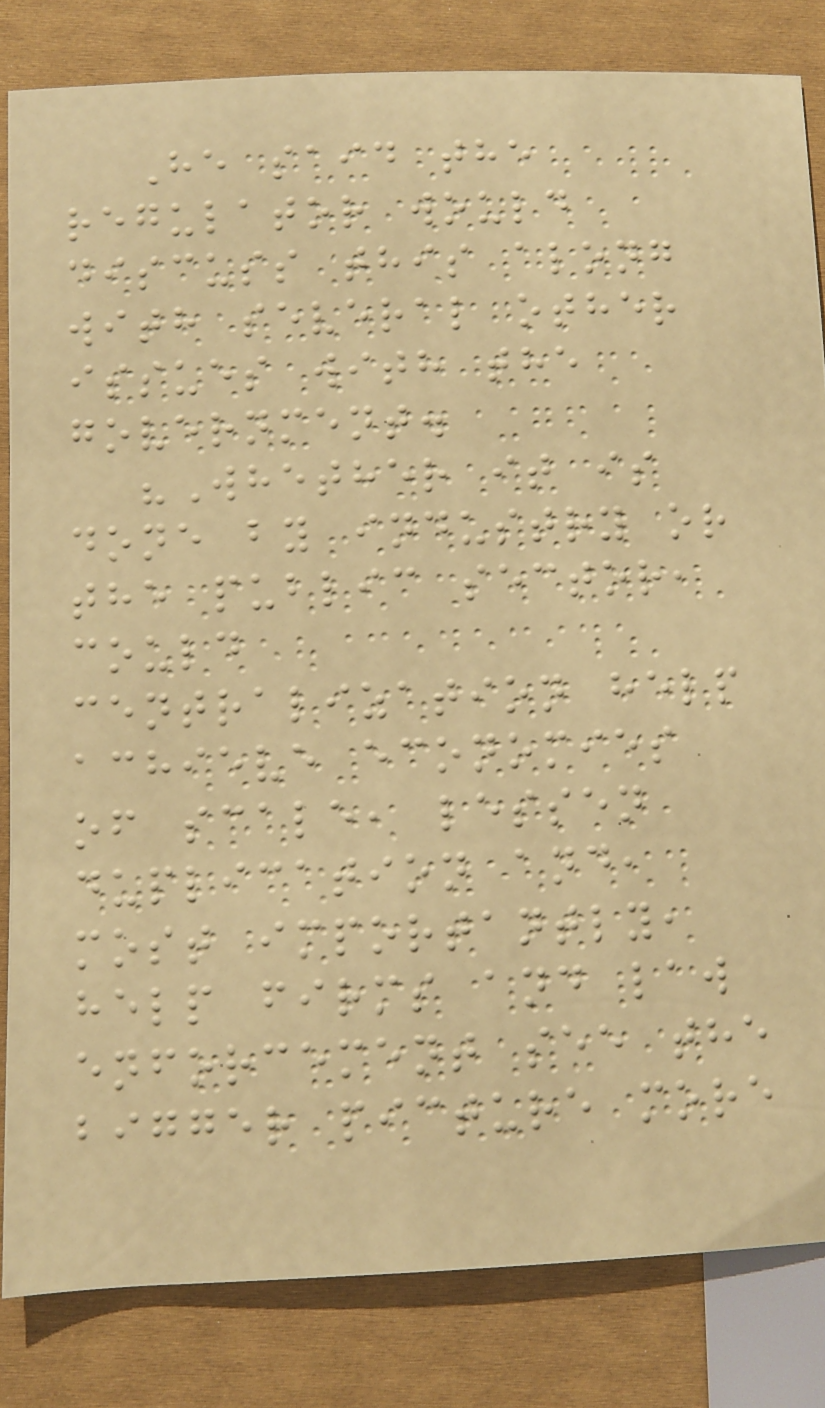He said the
regulator would
discuss this along
with several other
issues with the
government.
"Whether it is
done by industry or
the public sector,
could
centralization help
achieve economies
of scale, lessen
duplication and,
most importantly,
help firms and law
enforcement see the
bigger picture more
